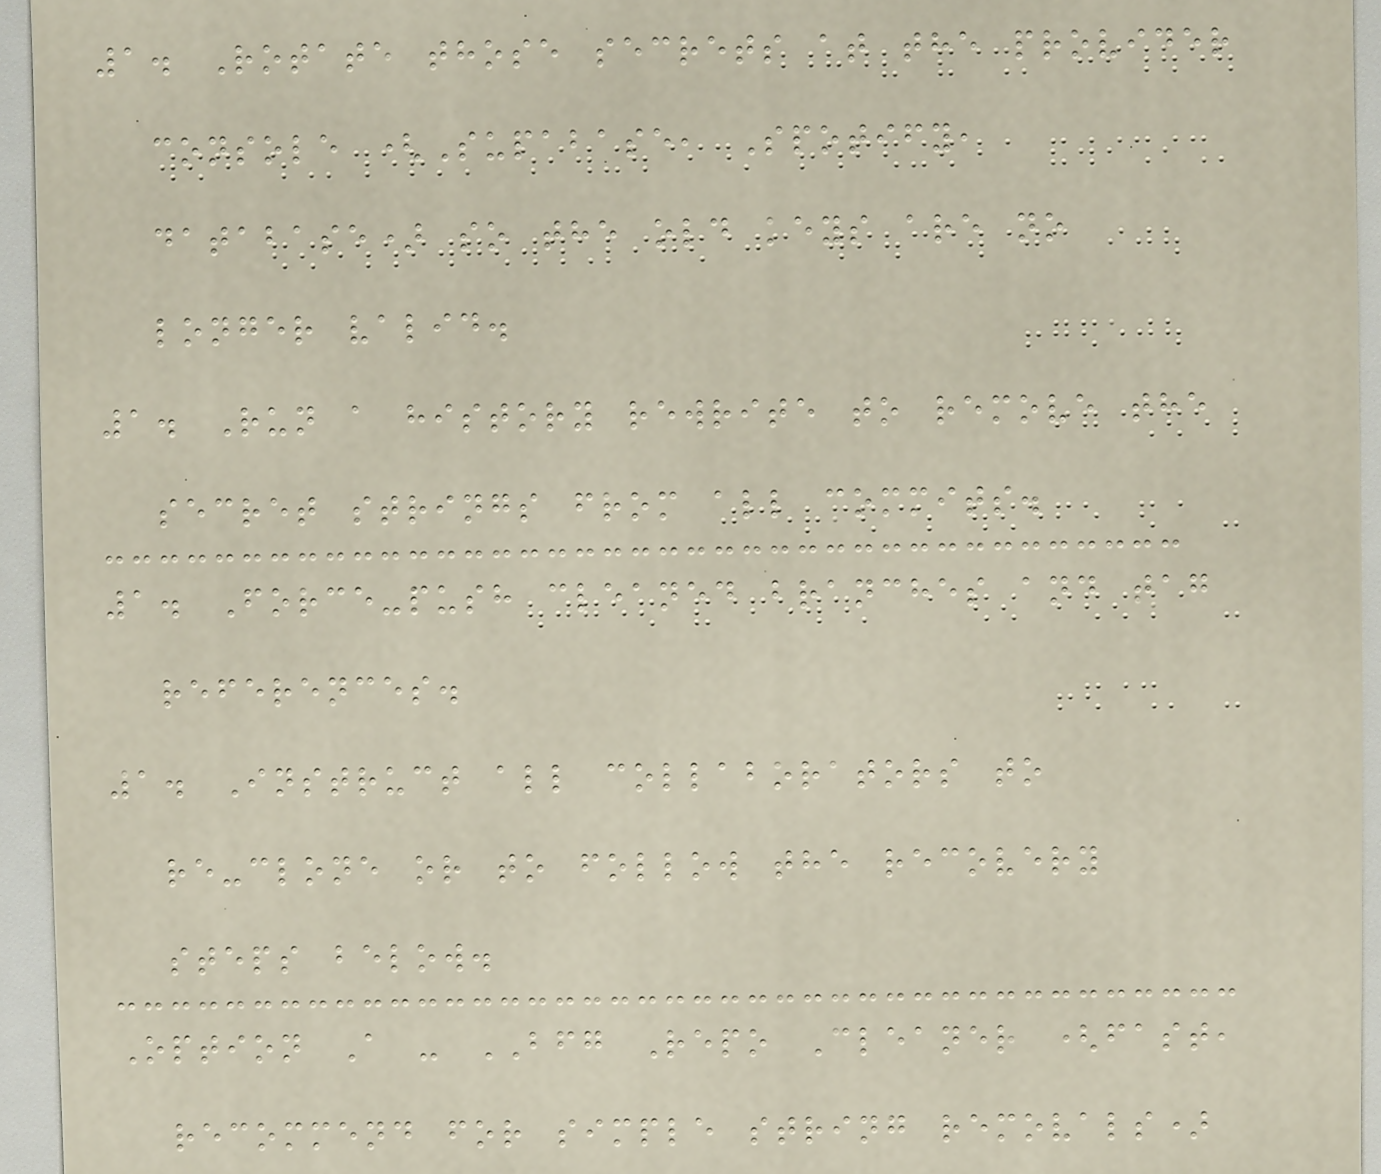1. Rotate those secrets at the provider
console (Supabase, Spotify,
database) so the old keys are no
longer valid.
1. Run a history rewrite to remove the
secret strings from all commits.
1. Force-push cleaned branches and tag
references.
1. Instruct all collaborators to
re-clone or to follow the recovery
steps below.
Option A - BFG Repo Cleaner (fast,
recommend for simple string removals)
